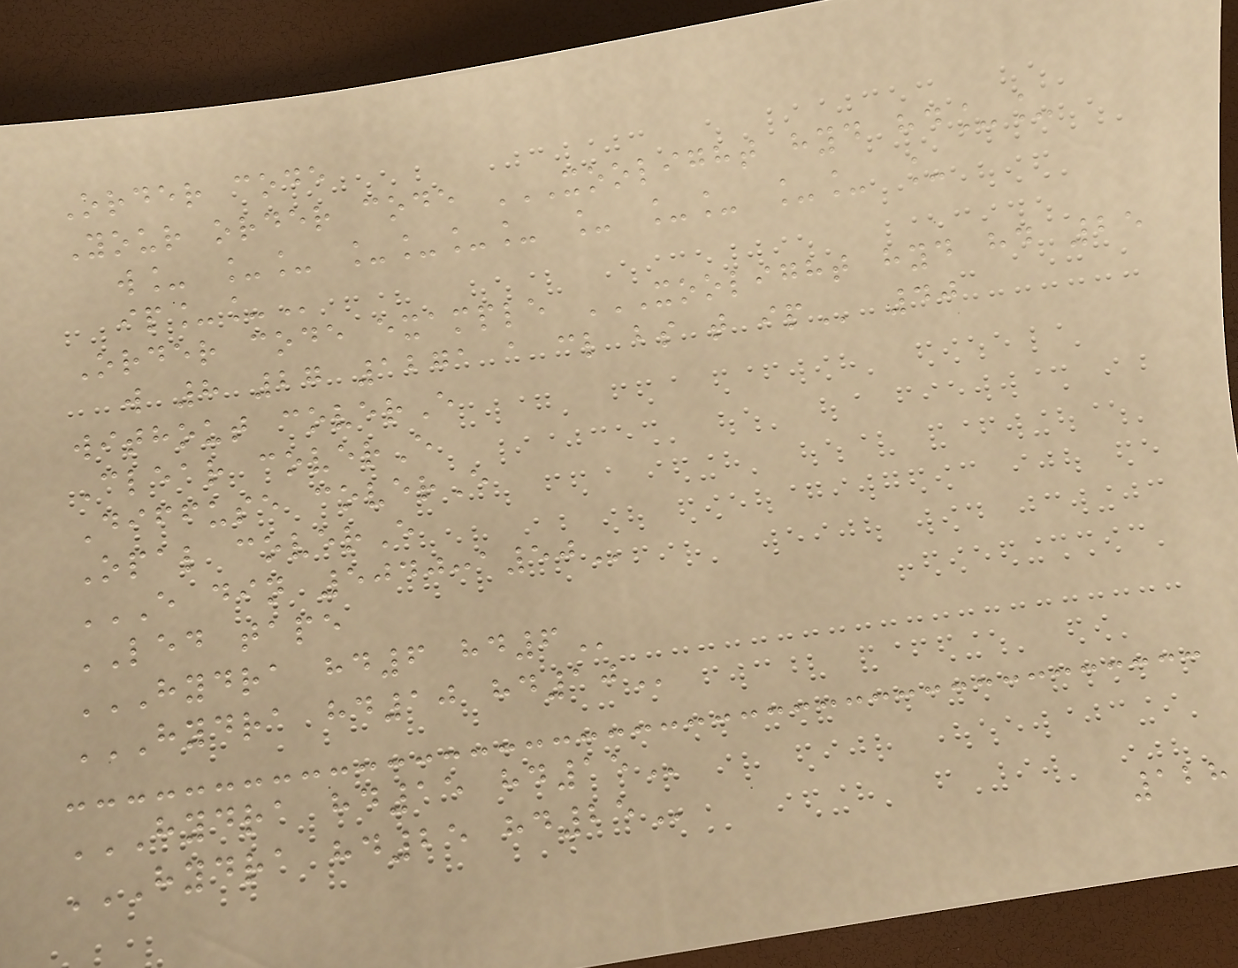Order code
Your order code XOOLIGHT HYD HD__
W_ __ ____ _ __ __ _
IP__
Order code example XOOLIGHT HYD HD 25
W 8 27 1271 A CL BS T IP 40
without coverE
Clear coverE
Diffuse coverE
Opal coverE
E DIN 5040:A50
LED tape
HYDRA HD6 HD6
HYDRA HD10 HD10
HYDRA HD15 HD15
HYDRA HD25 HD25
128
